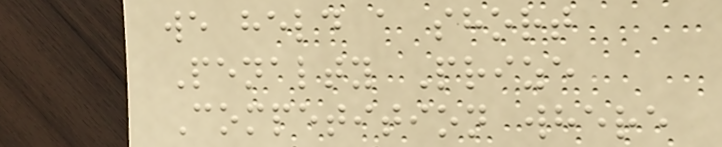we held a short
Penalty Prize
Competition where
